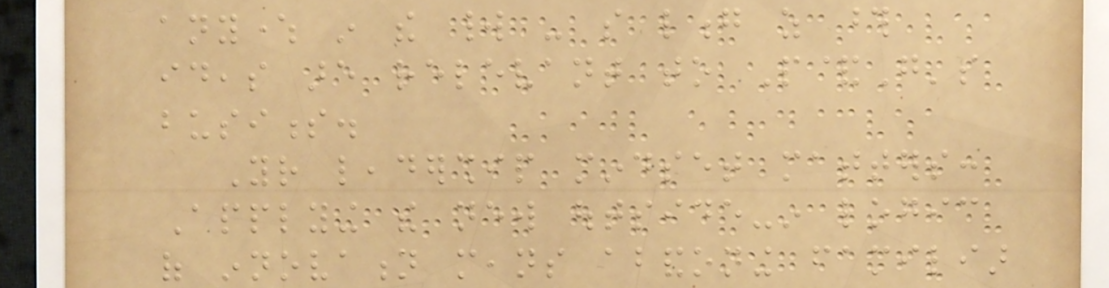anywhere in the world - so long as those
ideas are relevant to P&G's
business.
Your leadership mindset matters:
Applying the new outside-in logic
of innovation means abandoning familiar
